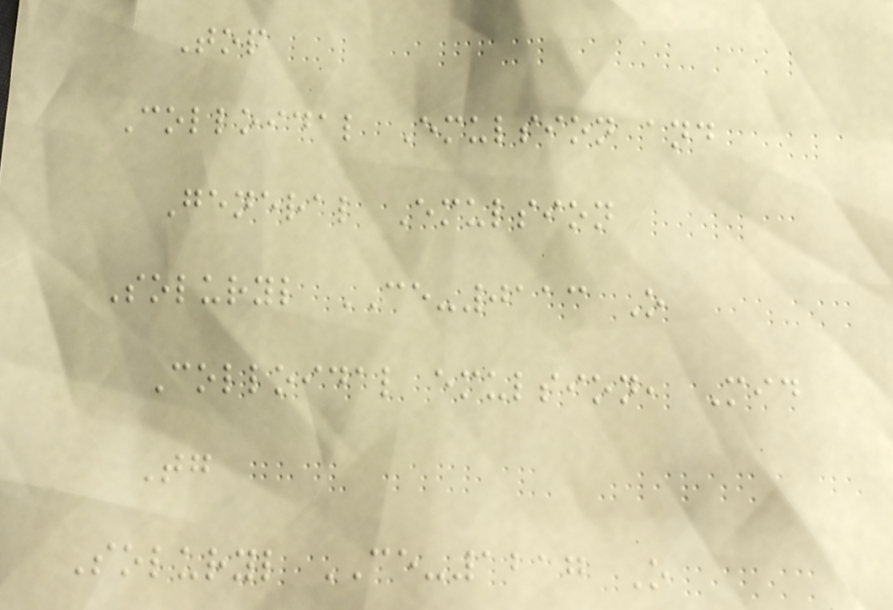Top
Colloidal Emulsion and
General Emulsion
Soluryl CE-0113 O
Colloidal emulsion, Mid
Tg
Soluryl CE-1217 O
